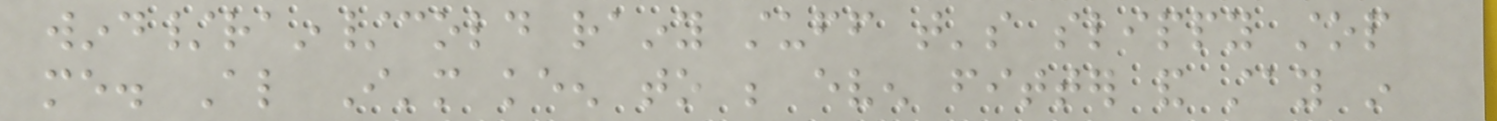wind/rain/cold rainy stuff that's slippy stop
me. Also I'm keen to be even fitter and stay in
